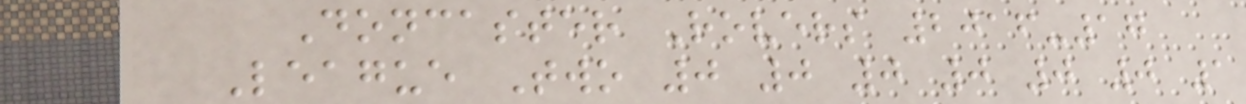Doncaster Rovers 2016-17
League Two 0 0 0 0 0 0 1
